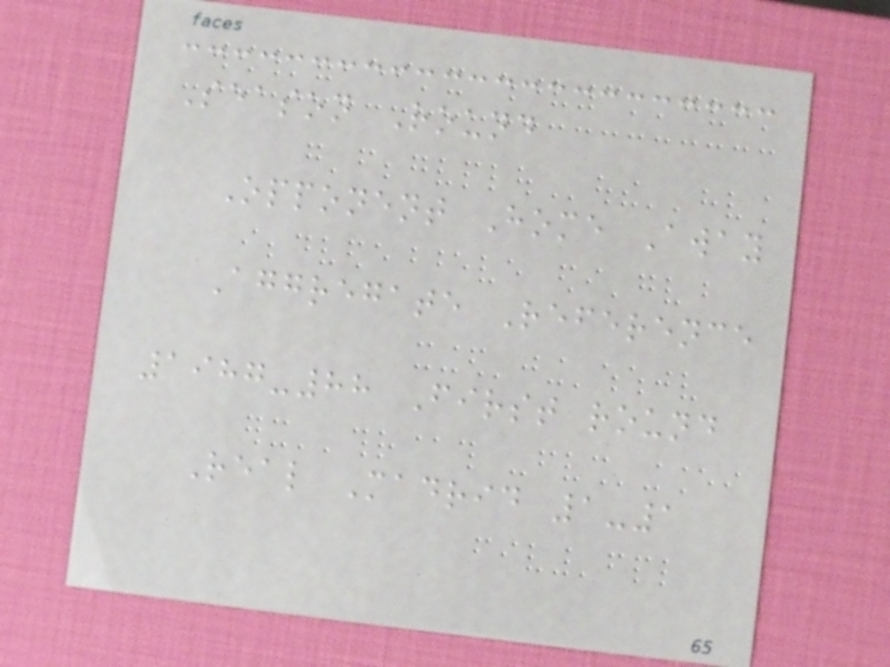Season Round
Opponent Home Away
Aggregate Reference
1987-88 First round
Real Madrid 1-1
